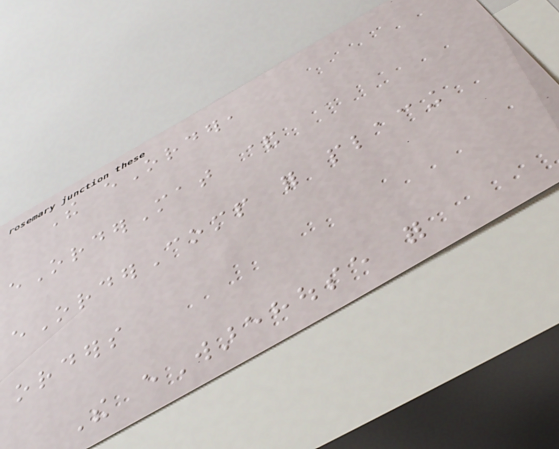The eOrder,
eOrderMat &
eOrderComp for placing
orders
The eWarehouse for
